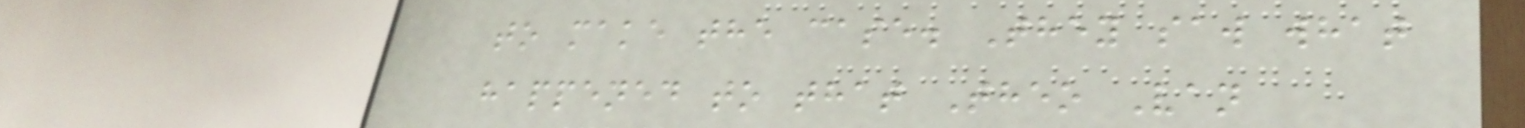to make the case. They saw what
happened to that Theo Van
